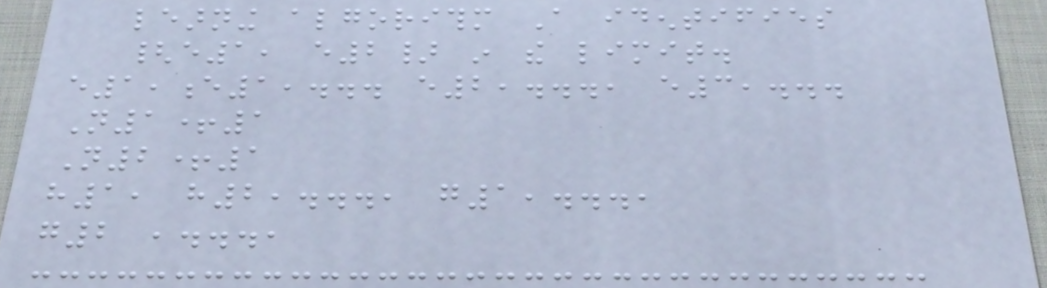learning algorithm A identifies
{e1, e2} in the limit.
e1,e1,... e2,..., e3,...
N1+1
N2+1
h1, h2,..., g1,...,
g2 ,...,
